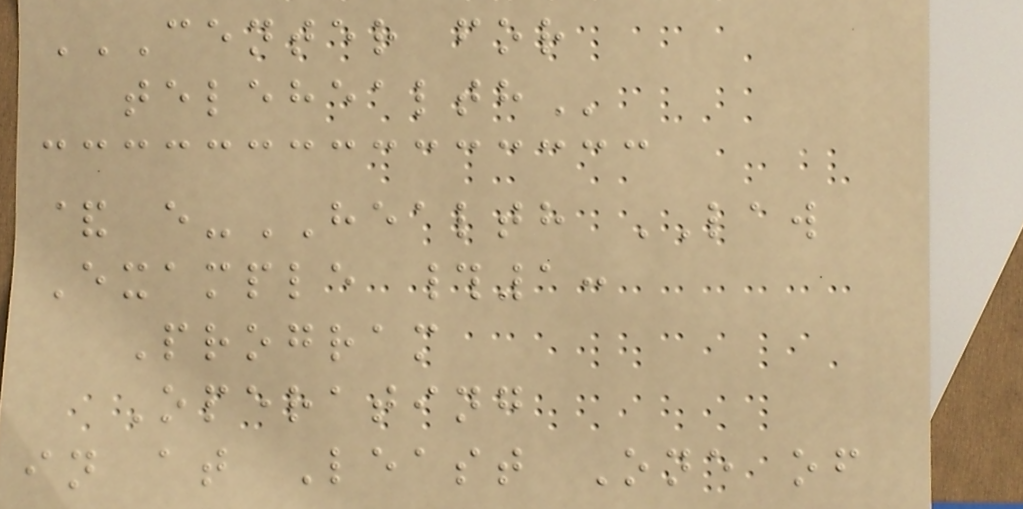CENTER FOR
TELEHEALTH
& e-HEALTH LAW
Example #1:
Program
Operating
in at Least One of
